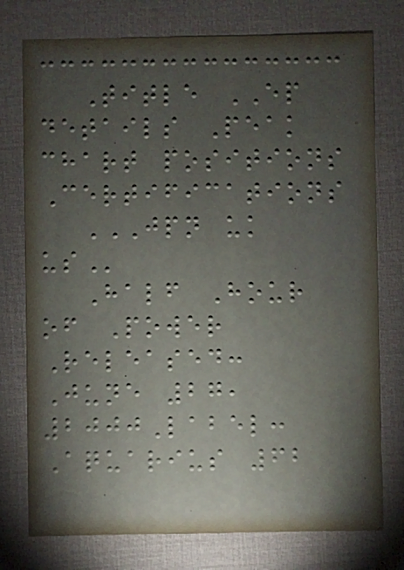Title EP
details Peak
chart positions
Certifications
JPN UK
US
Half Hour
of Power
Released:
June 27,
2000Label:
Aquarius 62
